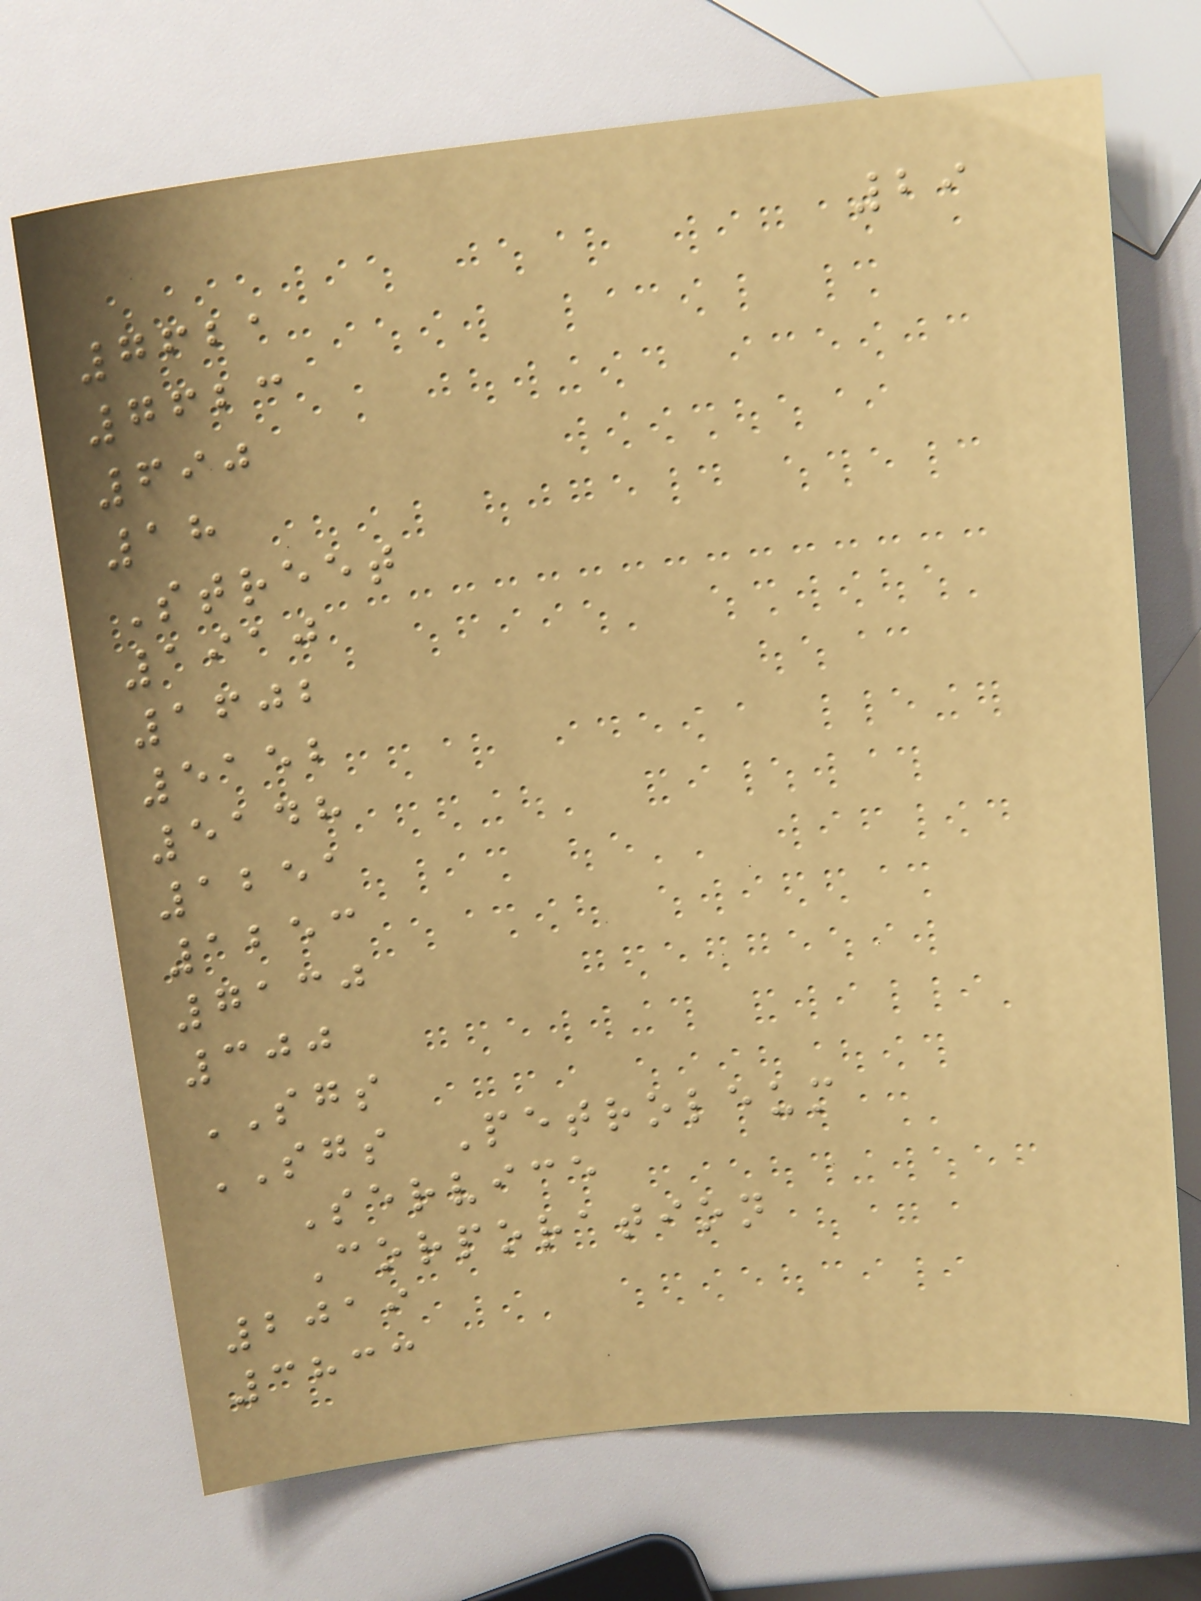29
7621
7623
690
18
Street
1910
1602
5152
5148
1251
1253
7130
300
SGS
SGS Petroleum
Service
Corporation
2019
3833
